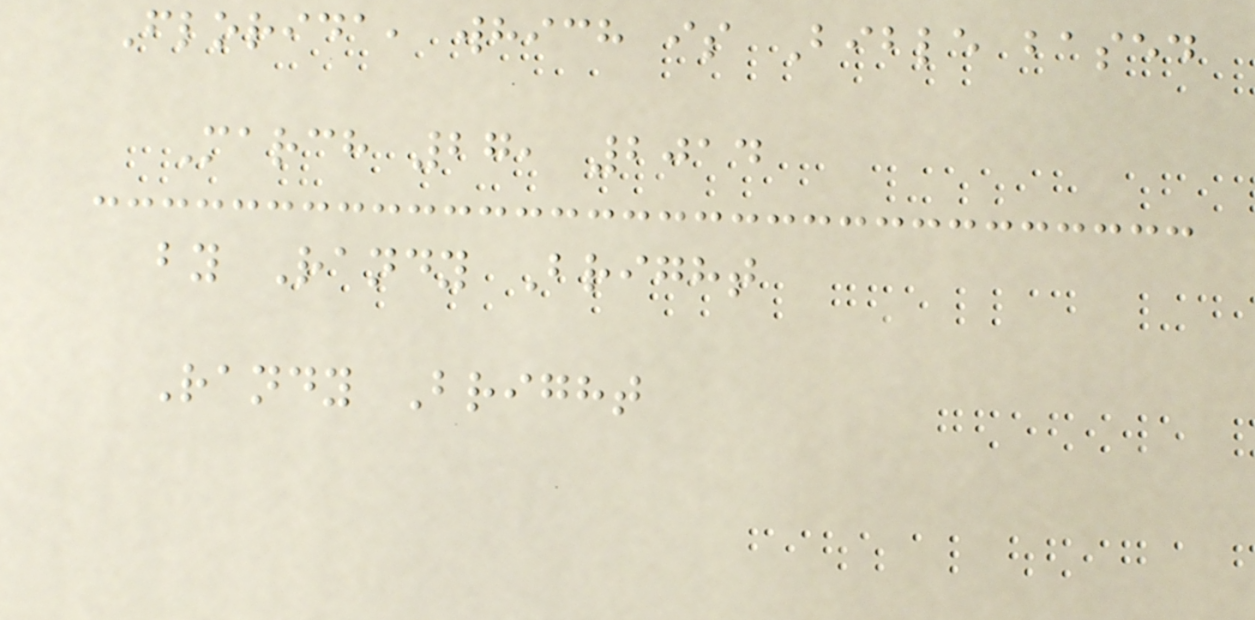Florida, which is Bible based
March 27, 2014
by Randy Bright
Randy Bright
